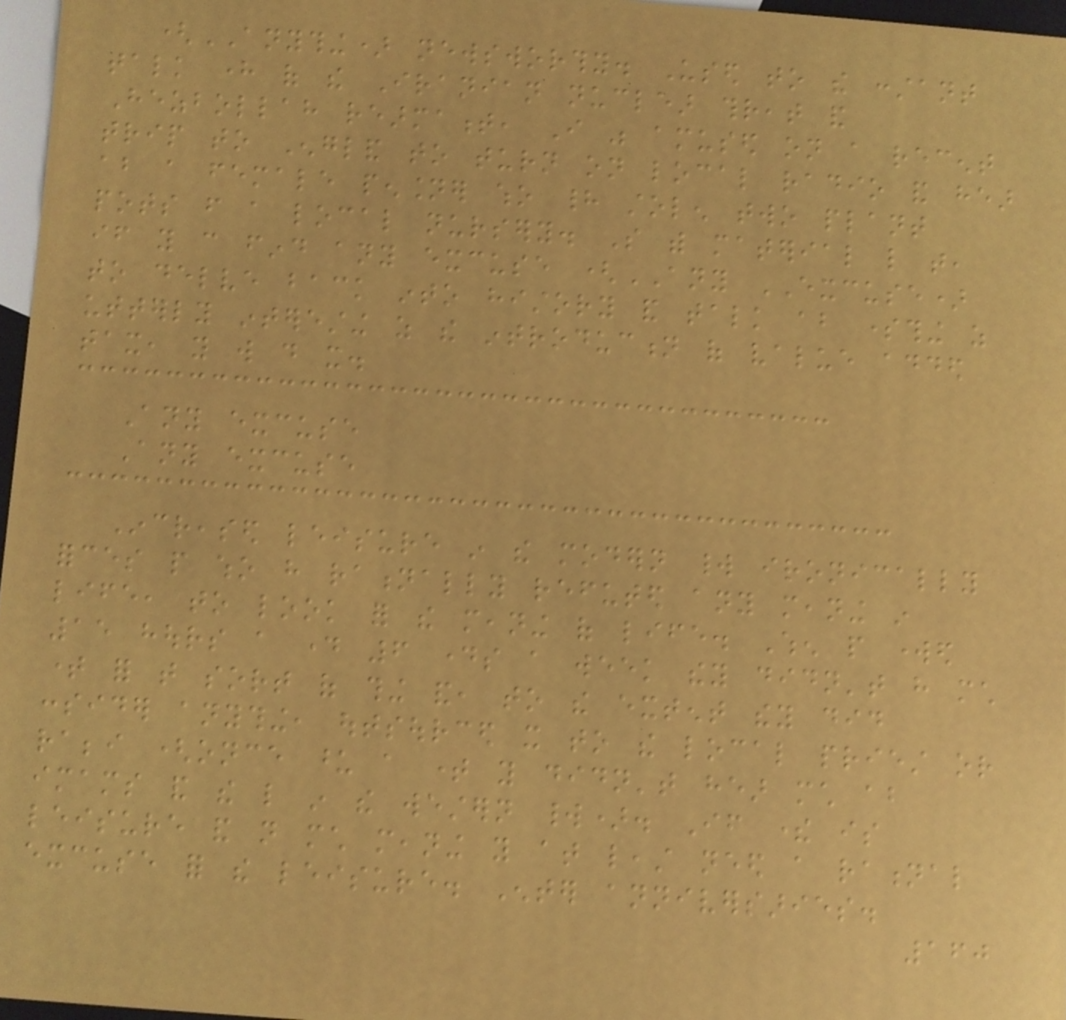(ANYTHING) newsworthy. Used to the constant
talk here of the Iranian nuclear threat and
Hezbollah rearmament, I was amused on a recent
trip to England to turn on local radio and hear
about a female pensioner who had stolen two plant
pots from a local nursery. So with material like that,
if you can find any excuse (ANY EXCUSE)
to delve back into history and talk about something as
utterly interesting as the introduction of value added
tax, you will do it.
Any excuse
Any excuse
Increased leisure in the modern world ironically
forces people who have rationally refuted any meaning in
life, to look for the meaning of life. When people worked
15 hours a day 6 days a week they didn't have much
time for that sort of thing and, to the extent they did
consider anything, outsourced it to the local priest or
rabbi (once upon a time you didn't hear much about
imams and the like in the western world). If there is
leisure and not much meaning you at least need a rational
excuse for the leisure. Enter anniversaries.
160
